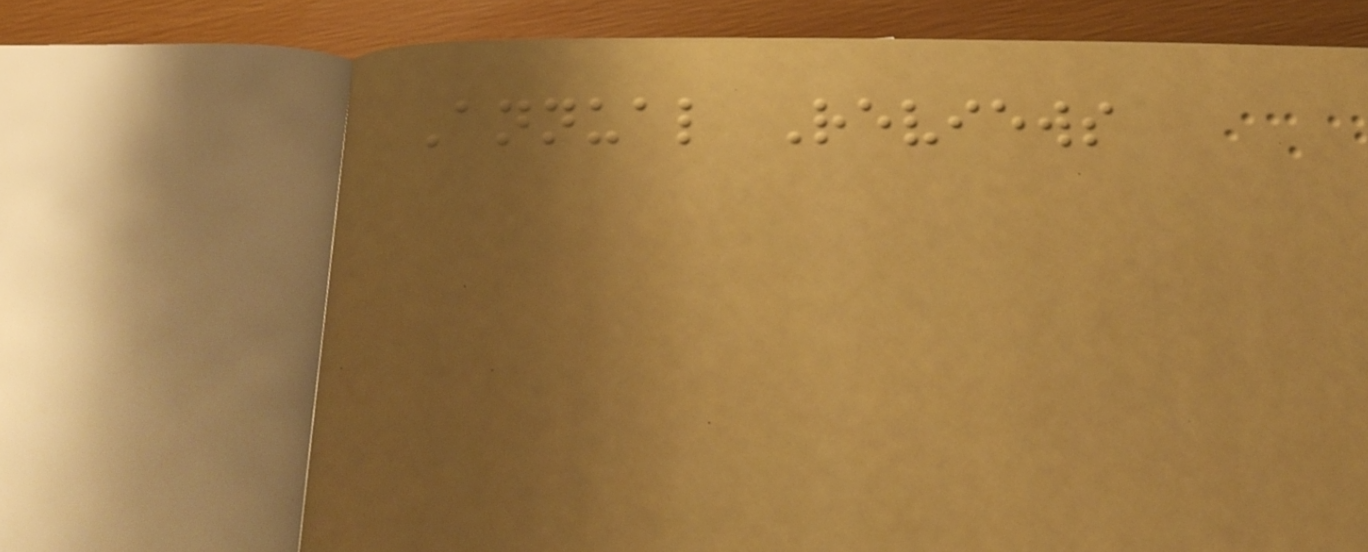Annual Reviews
